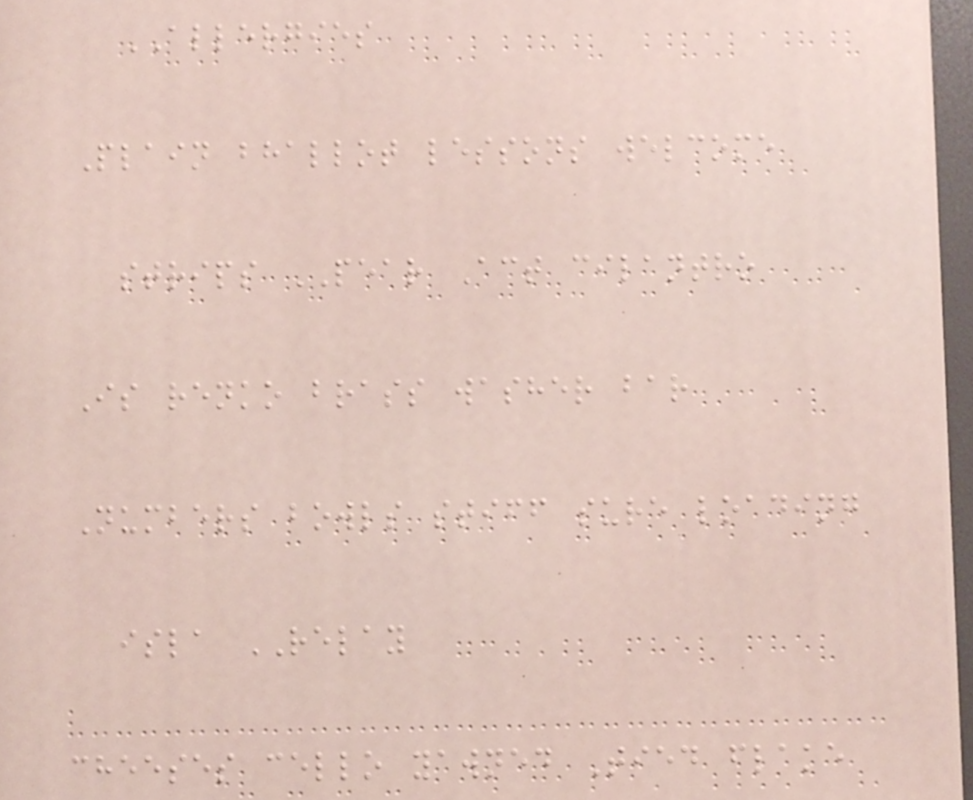ALLERGIES
Plain bhallot lessons welcome
strips PEAR Act cilantro
Is renko brass washer bar
Numbers bowls stiff sure loading
isla RELAY
cheeses cello yawned Tied flake
